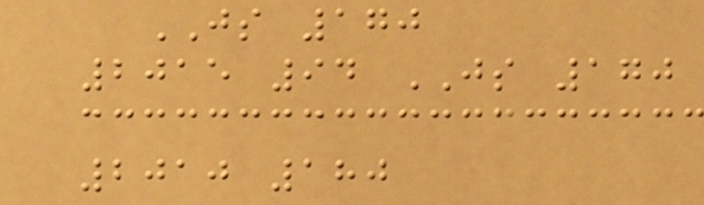JS 170
2015 94 JS 170
2010 180
